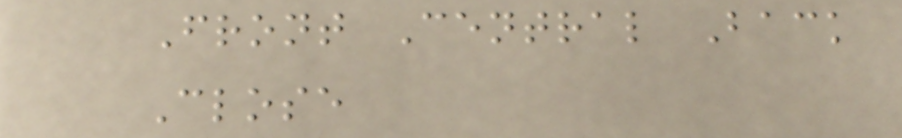Front Central Back
Close
